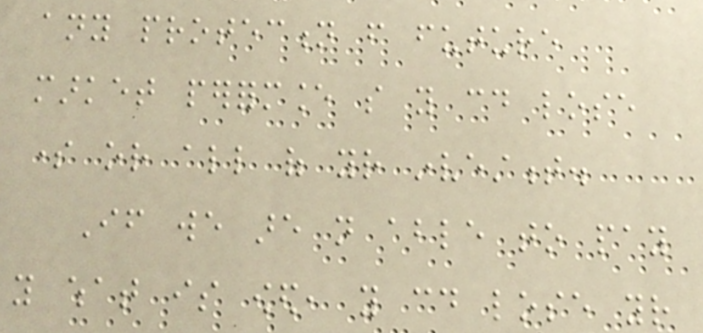any protection from future
market performance so you could lose
some or all of your investment.
If we are not able to pay
you what is owed, you could lose your
